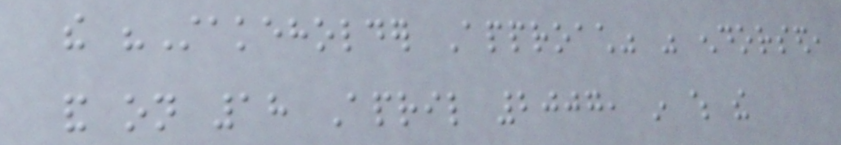the "Stakeholder Approach" was endorsed,
and on 18 April 2007, in which the
